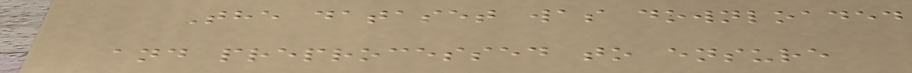The dataset was downloaded
and preprocessed to ensure
